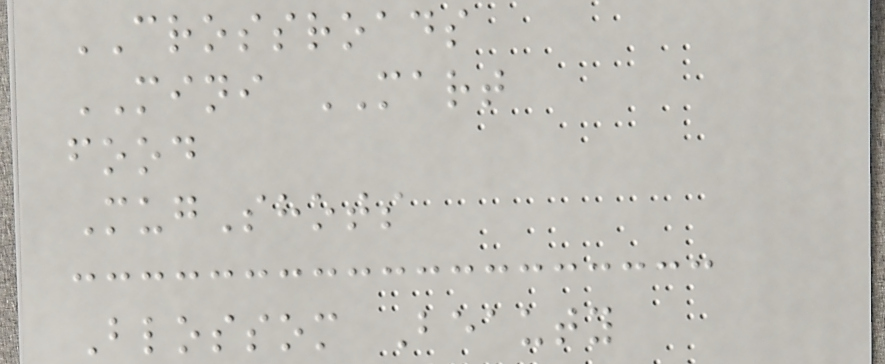CROSSROADS
MINI MART
food
MugShots
Blossom Beauty
